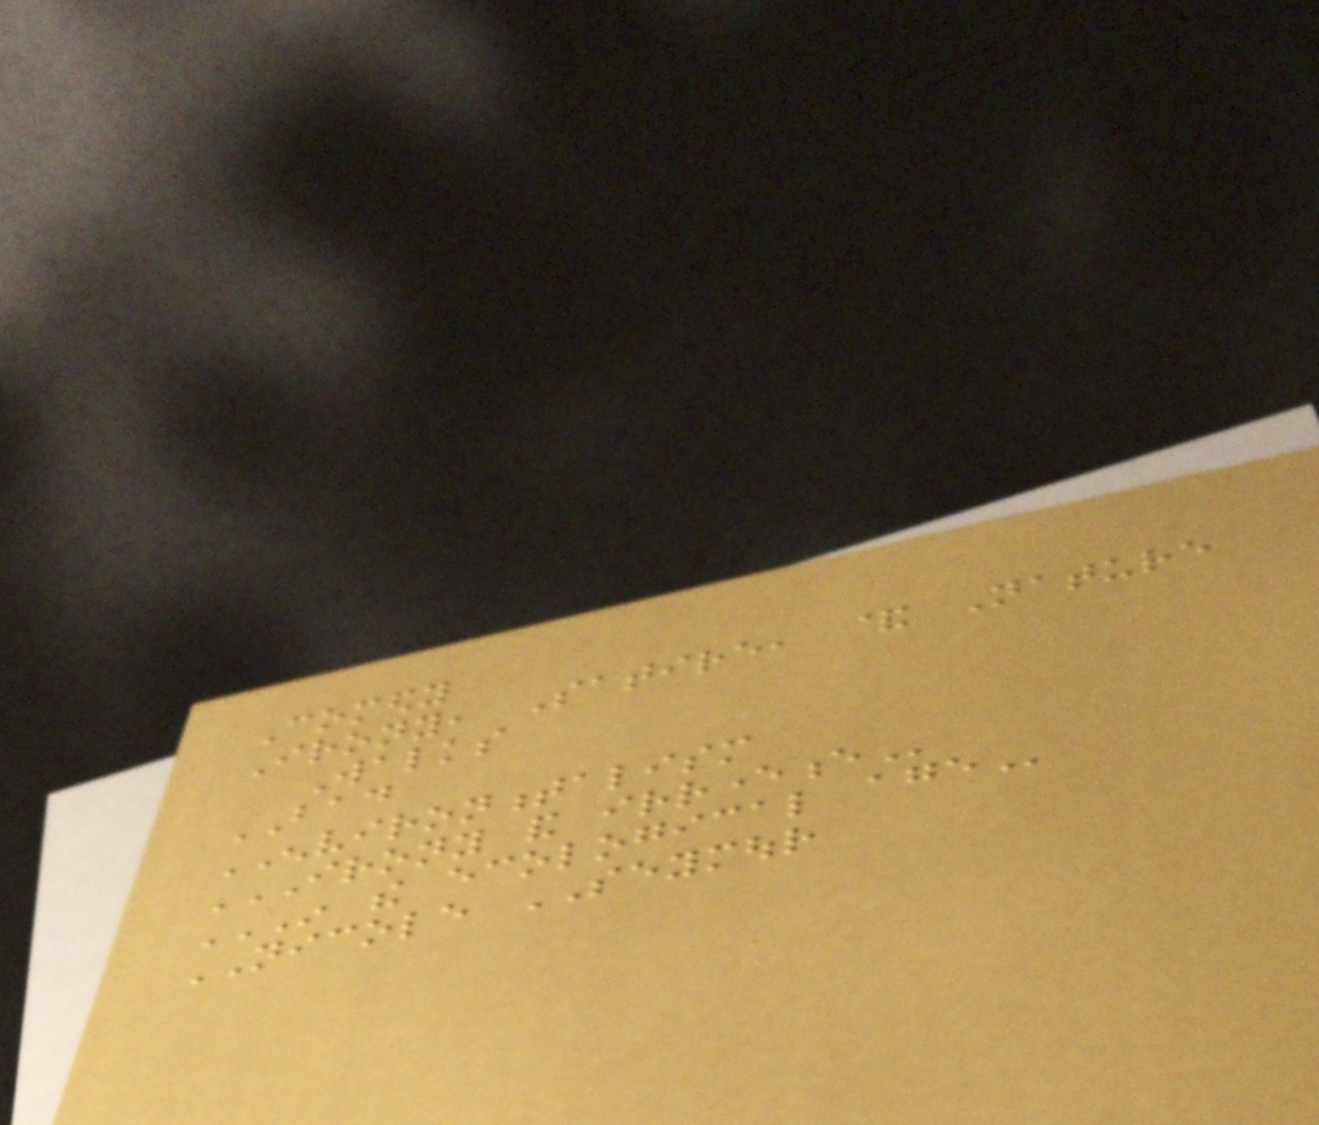Comedy
Irony, Satire, & Nature
Walks
BAD
ENVIRONMENTALISM
IRONY AND IRREVERENCE
IN THE ECOLOGICAL AGE
NICOLE SEYMOUR
